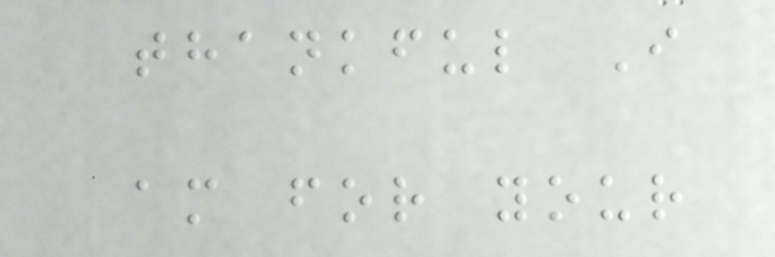thankful I
am for your
